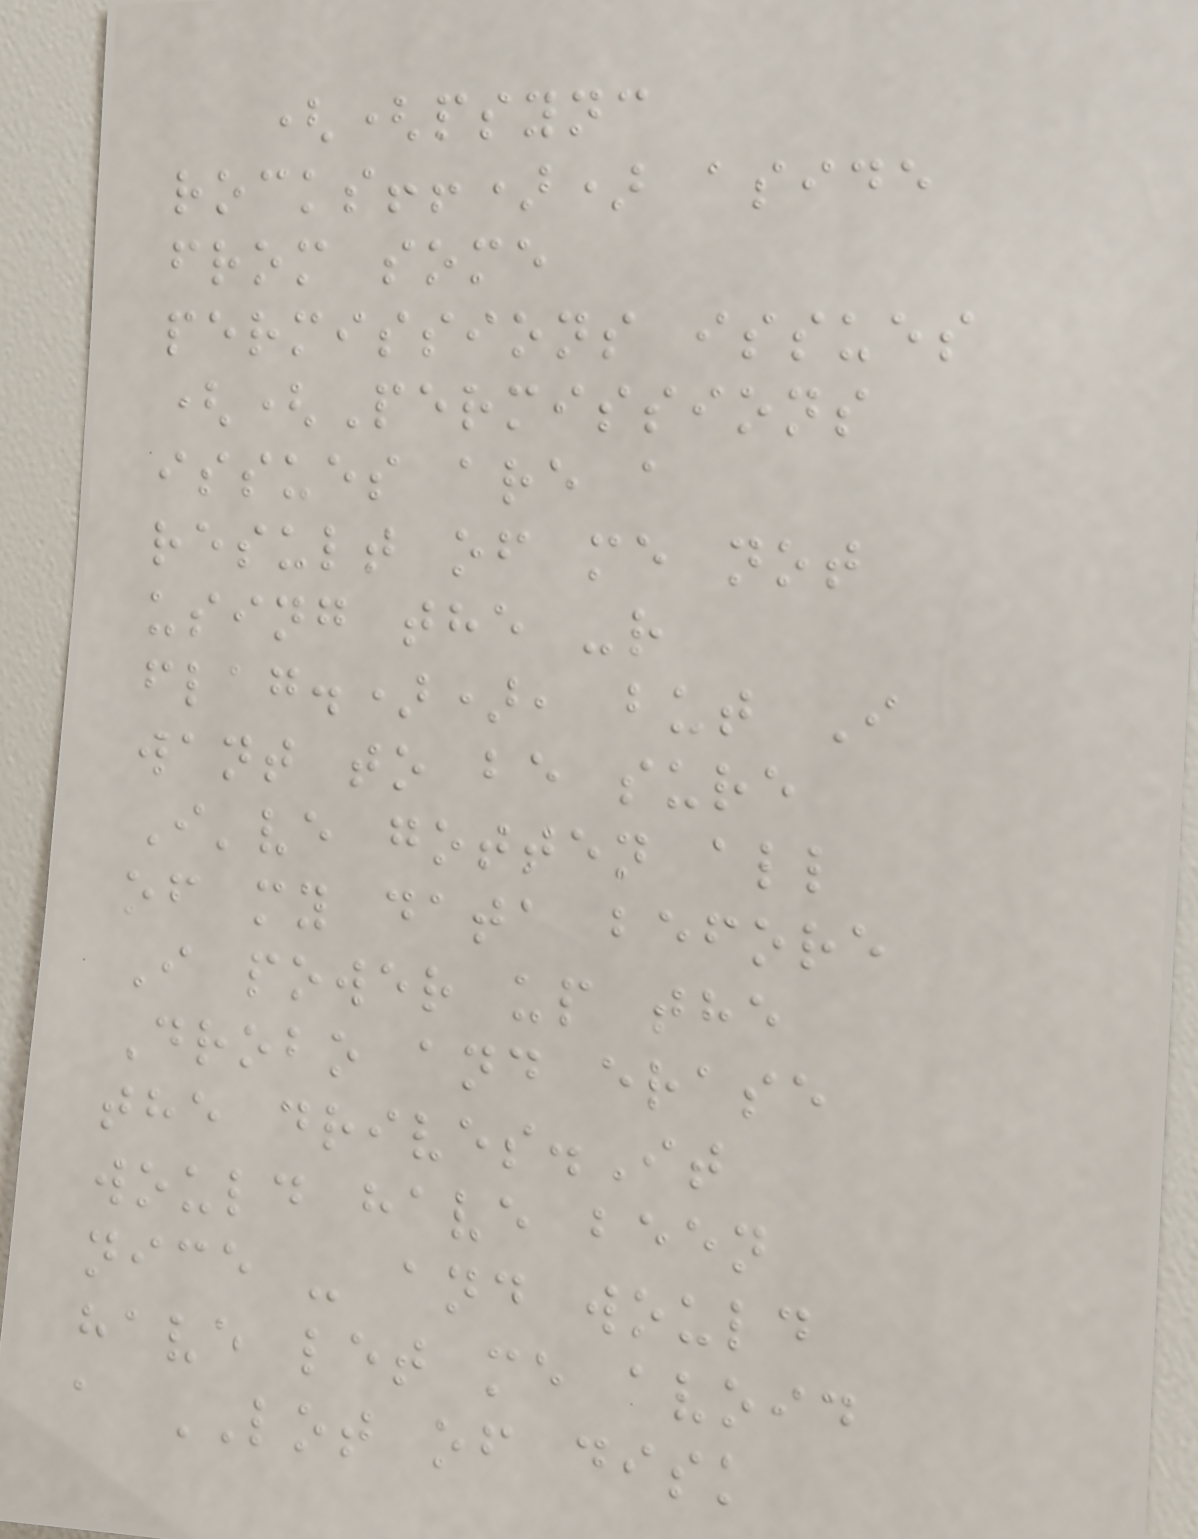((psync
rocks!!)) aside
from some
permissions issues
((Permissions
issues are a
result of me not
using the -r
flag.)), but I
want to be sure
I've gotten all
of my data before
I power up the
Drobo and erase
the drives.It
would have been
nice - and would
have let me avoid
a LOT of disk
